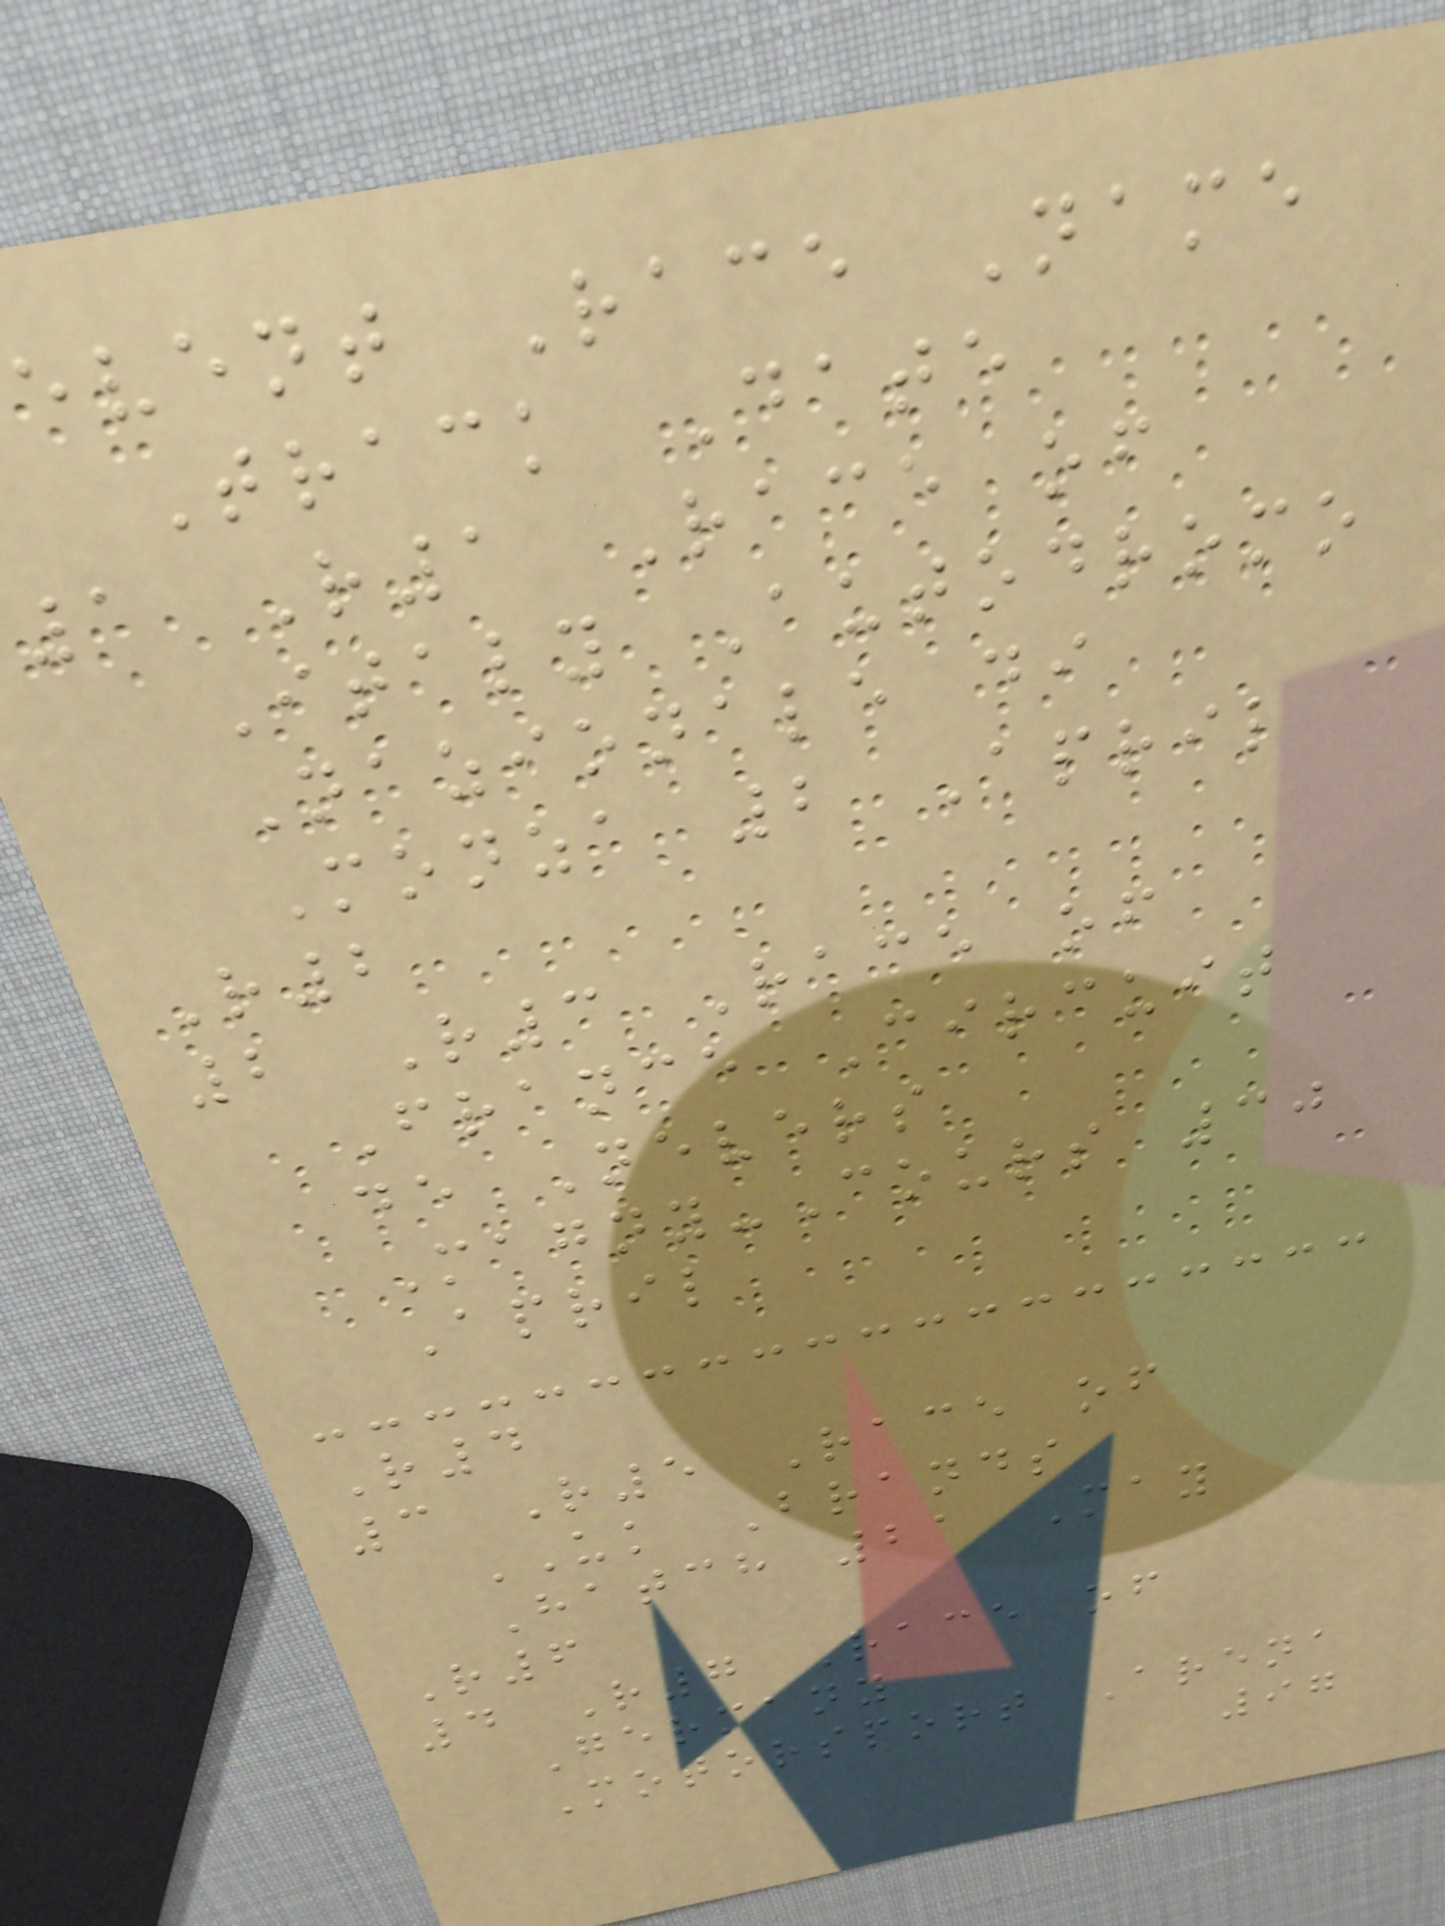event Race Name
Track Date
1 R1 Race of
Italy Autodromo
Nazionale di
Monza 2 April
R2
2 R3 Race of
France Circuit
de Nevers
Magny-Cours 30
April
R4
3 R5 Race of
UK Brands
Hatch 21 May
R6
4 R7 Race of
Germany
Motorsport Arena
97
